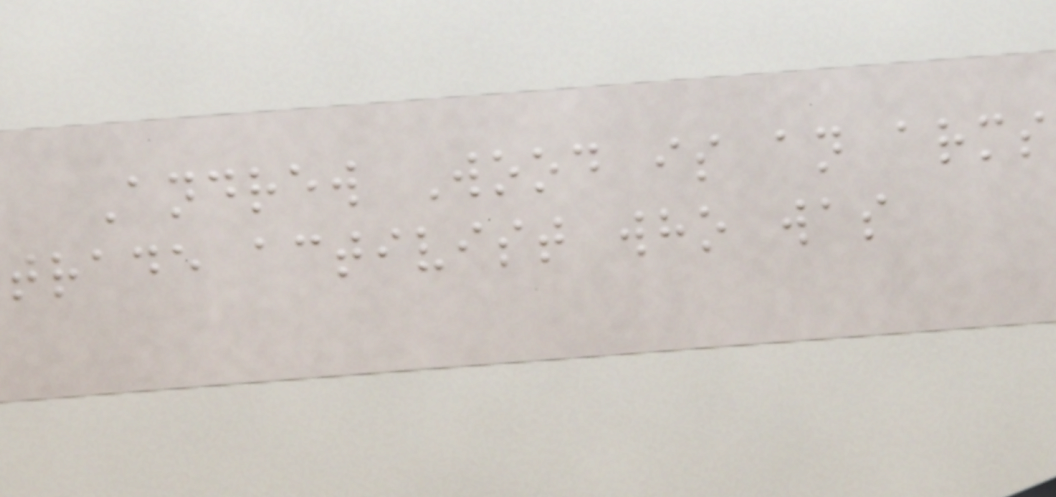Andrew Wood is an arms
trade activist who was
